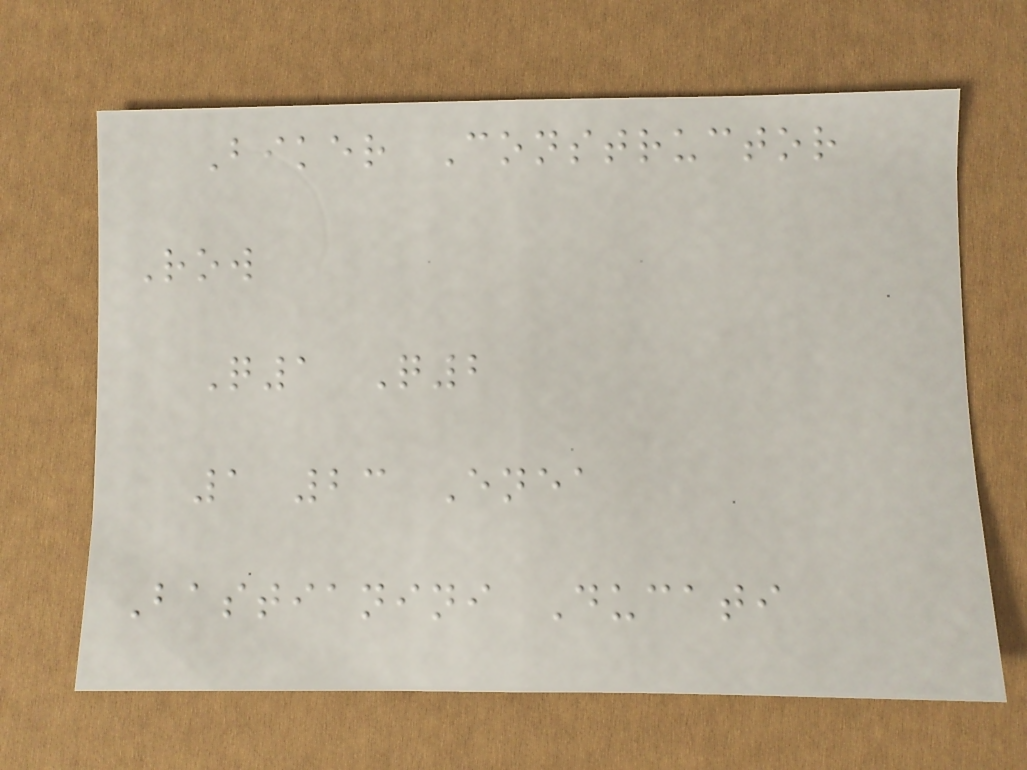Biker Constructor
Row
Q1 Q2
1 23 Enea
Bastianini Ducati
